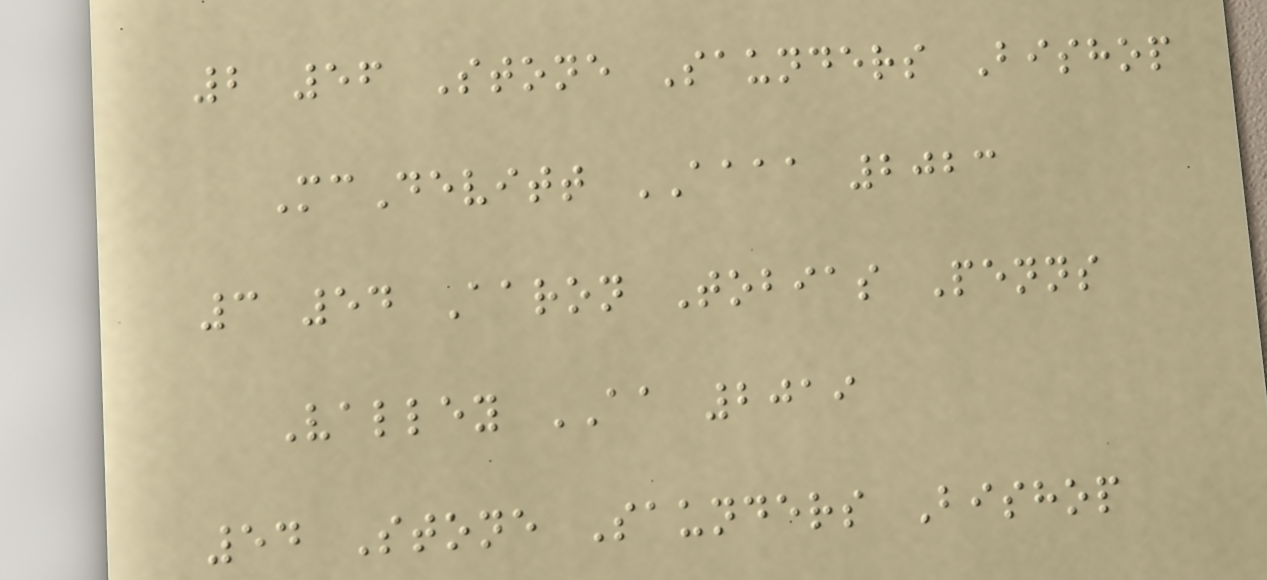2 56 Stone Saunders Bishop
McDevitt AAAA 2023
3 54 Aaron Tobias Penns
Valley AA 2019
54 Stone Saunders Bishop
